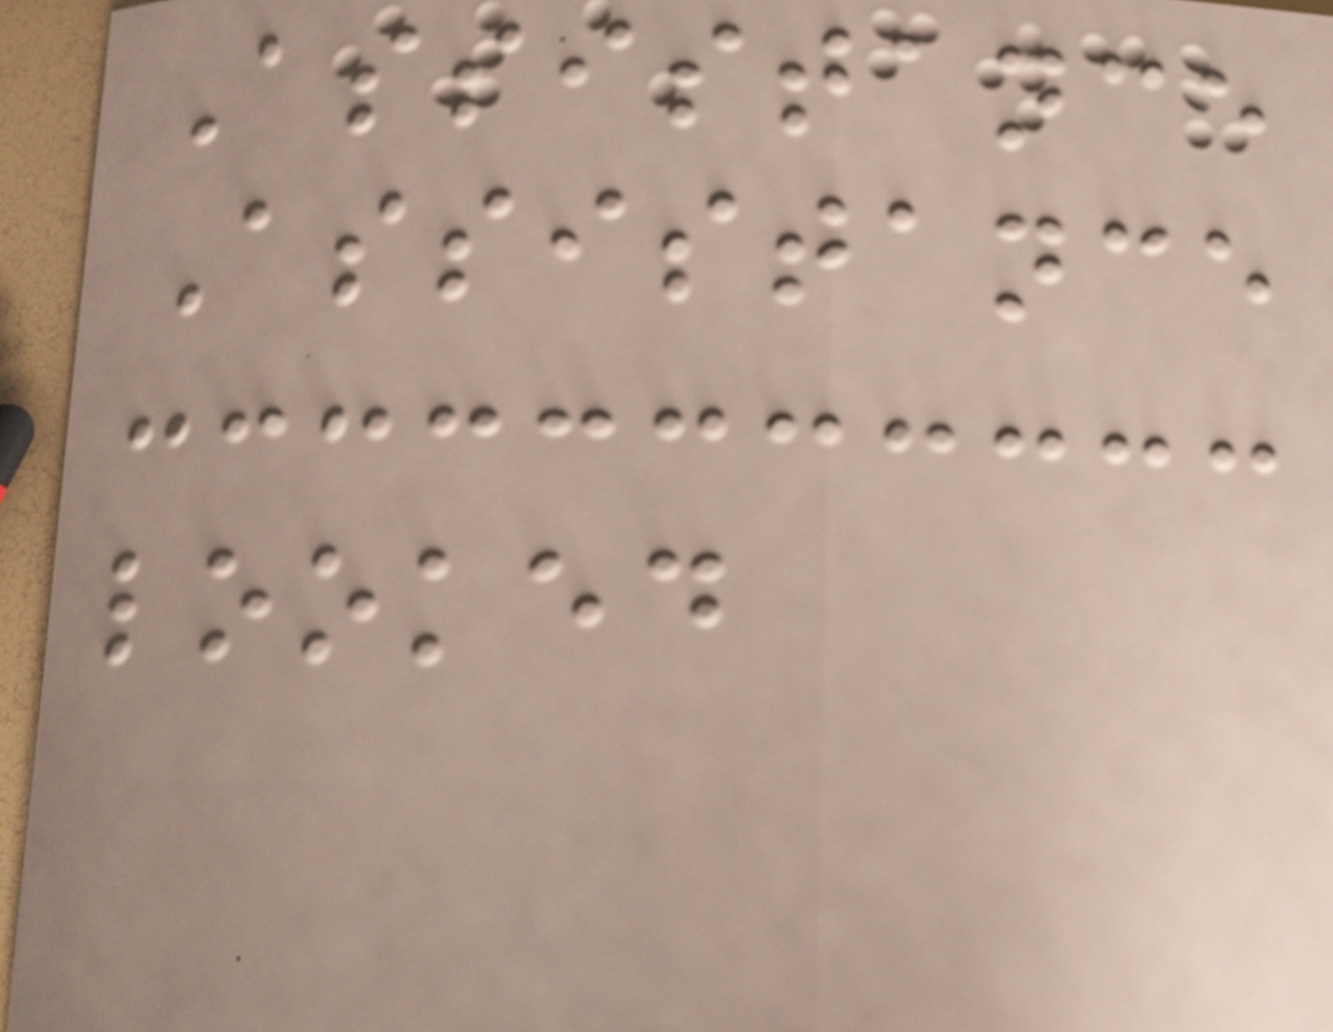Assistance
Assistance
looked
